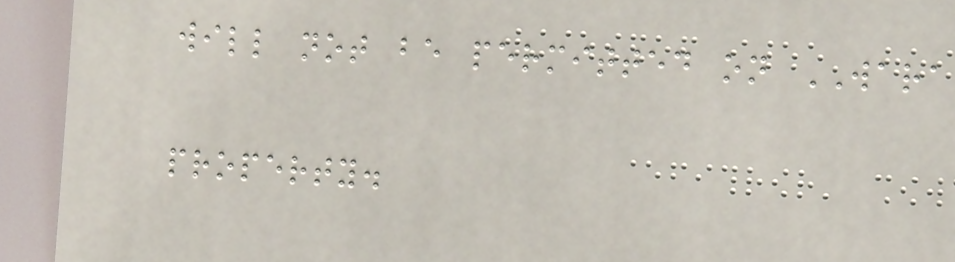will not be permitted on WARA
property.
